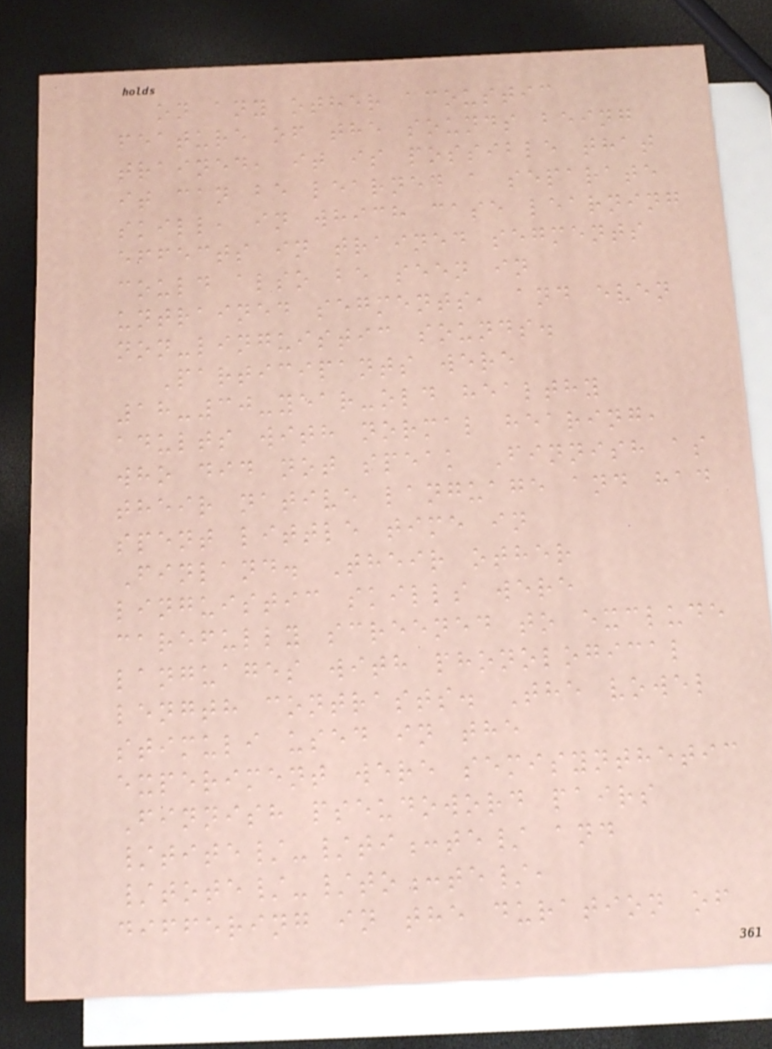on any other acoustic
feature of the sounds being
trained, it is possible that
it can be learned a separate
skill, in which case learning
effects in trained segments
could also be seen in
untrained segments, and even
non-linguistic sounds.
Participants were
18-30-year-old healthy
adults with normal hearing,
who did not speak Finnish as
their native language and had
spent little time in
Finland. Their other
linguistic skills were
carefully screened to exclude
languages with phonological
length contrasts. The vowel
stimuli used in the
experiment were semisynthetic
Finnish pseudoword pairs
/tite/-/ti:te/ and
/tote/-/to:te/,
differing in the duration of
